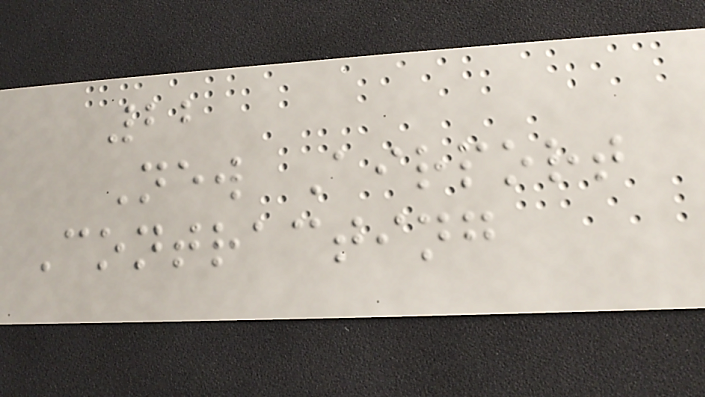22
New Airport
Contracting
